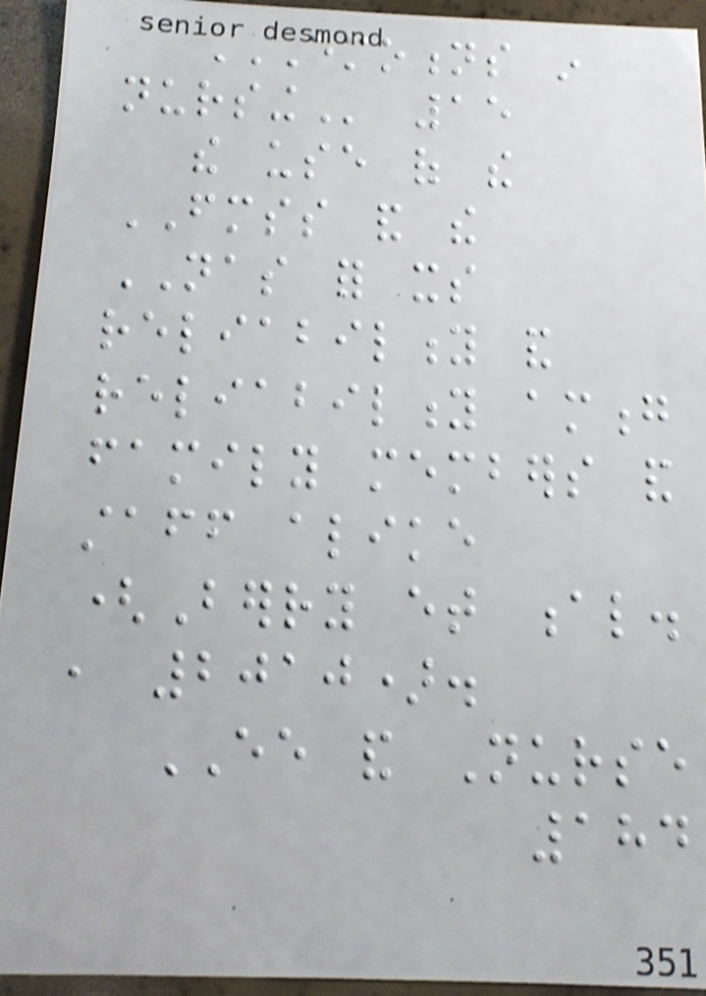EMOTIONS IN
NURSING 15
the use of the
FMSS and the
NAS for its
reliability and
reliability among
family members and
staff alike
(Berry et al.
, 2010).
EE and Nurse
184
